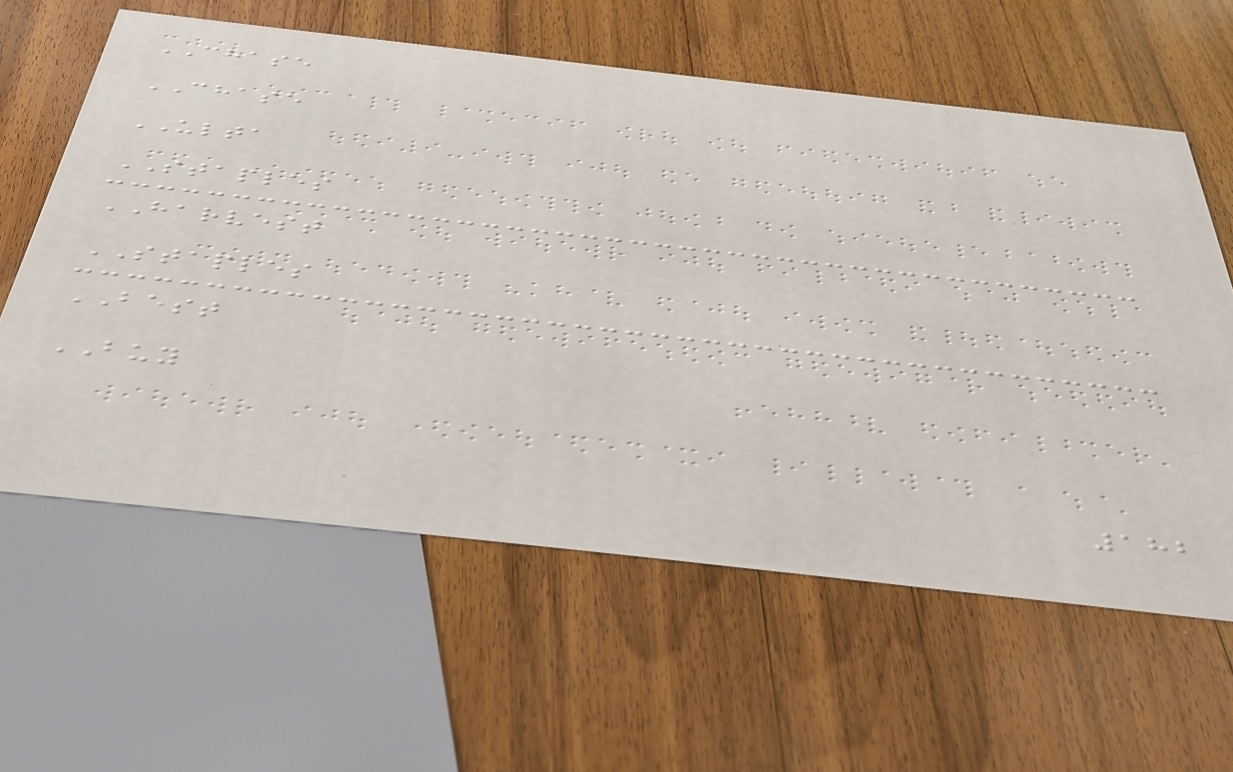CHASE
CHASE
ULTA
STAPLES
HARVEST
STAPLES
BEST
BUY
182
